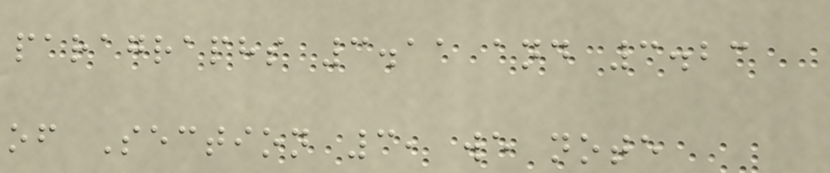paragraphs 3.11 and 3.23
of Section 3, we note
